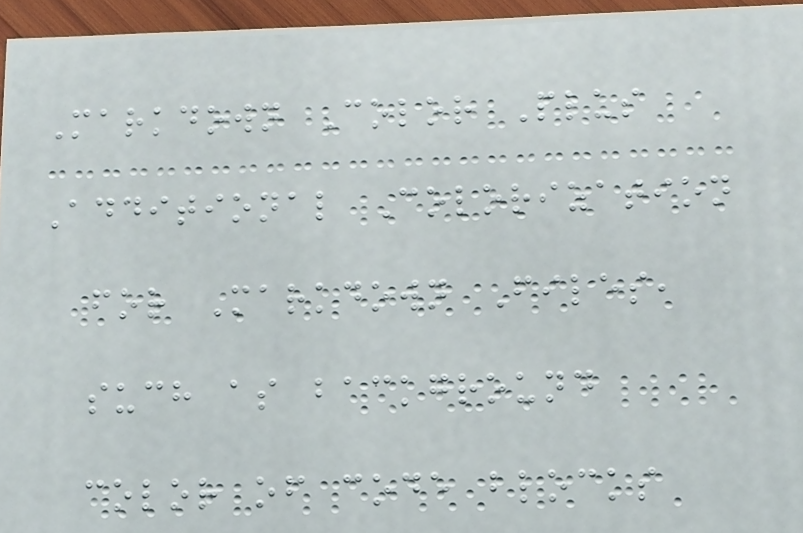Markdown Color Plus
Additional Colorization
for Markdown Files,
such as background
color of code blocks
